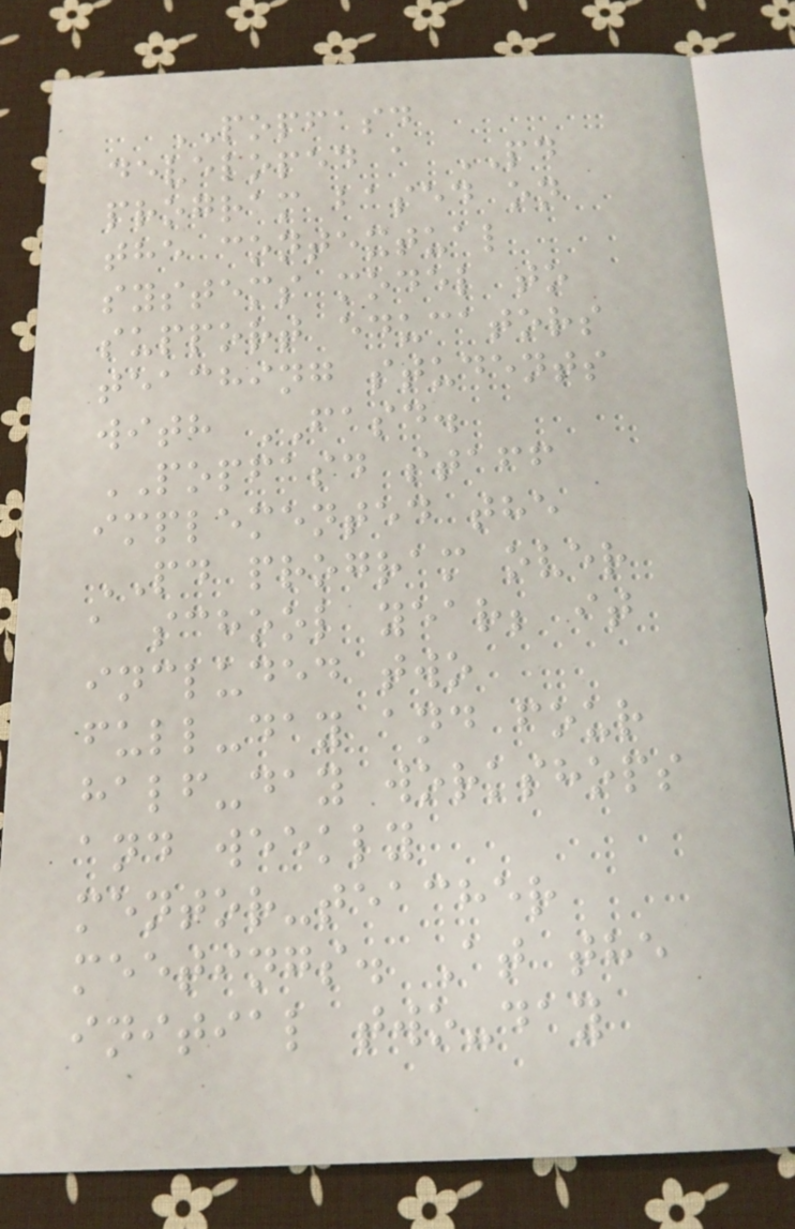POPFASD
developed a PD
program based on
the contextual
systems model to
support educators
teaching students
with FASD.
POPFASD staff
implemented the
PD program over
a school year; it
included two
full-day and four
half-day workshops
and weekly
mentor-teacher
meetings. At the
initial two-day
